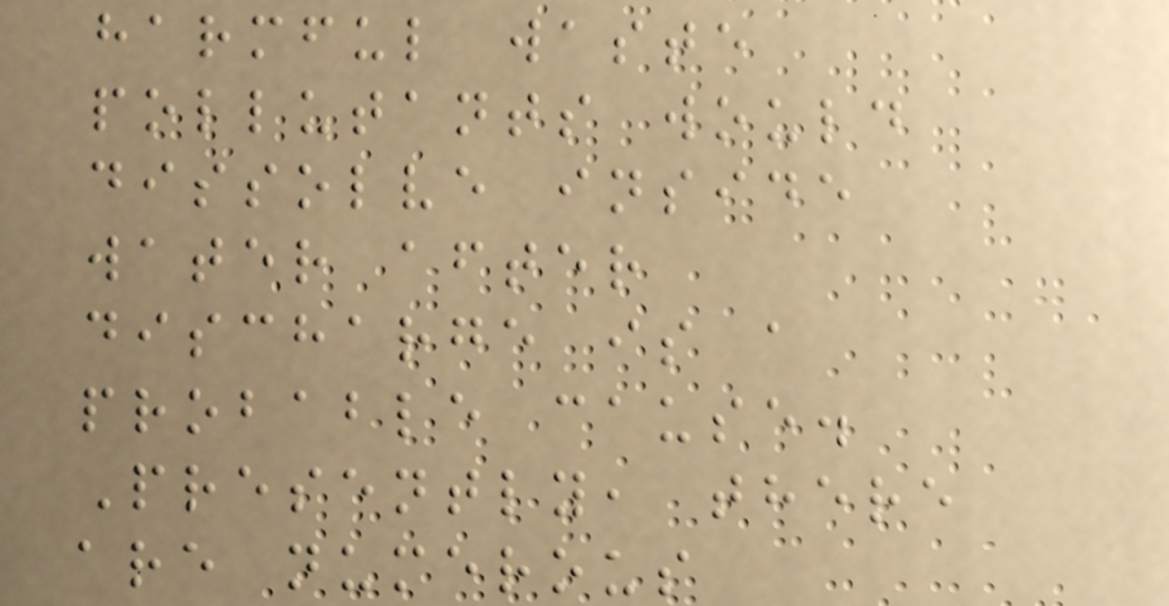harmful waste
pollutants would
dissolve inside
water after
discharge is a
probable cause.
Presently, there
are numerous
